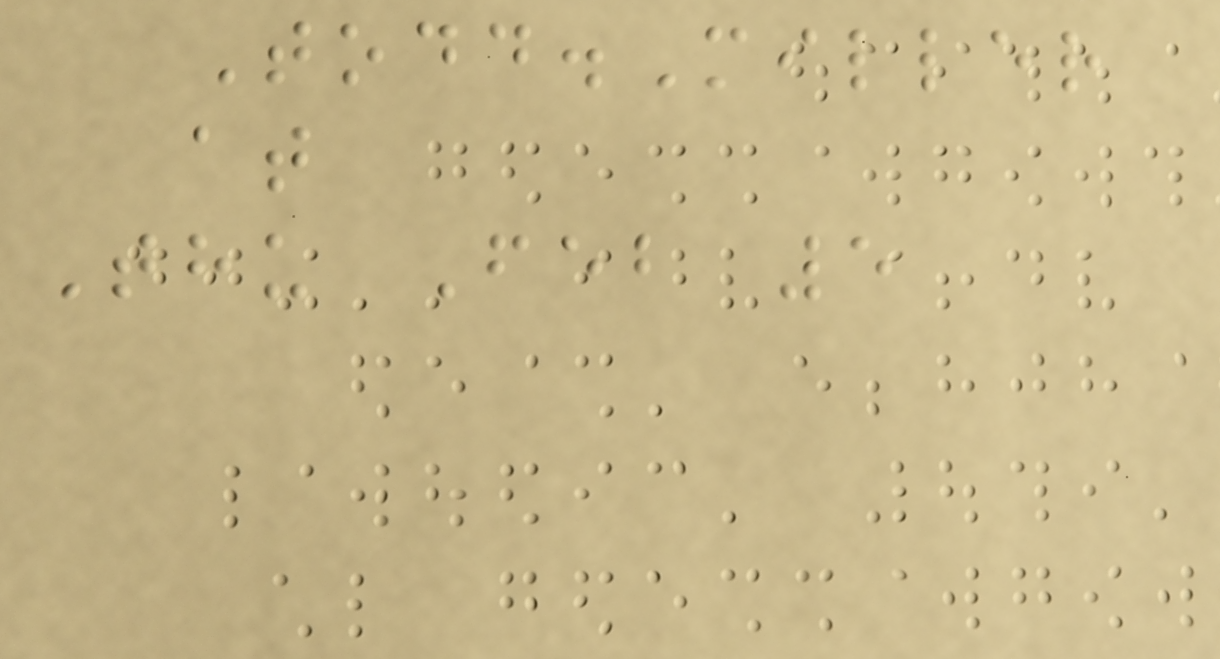Todd.Miller
at
Thu Feb 5
